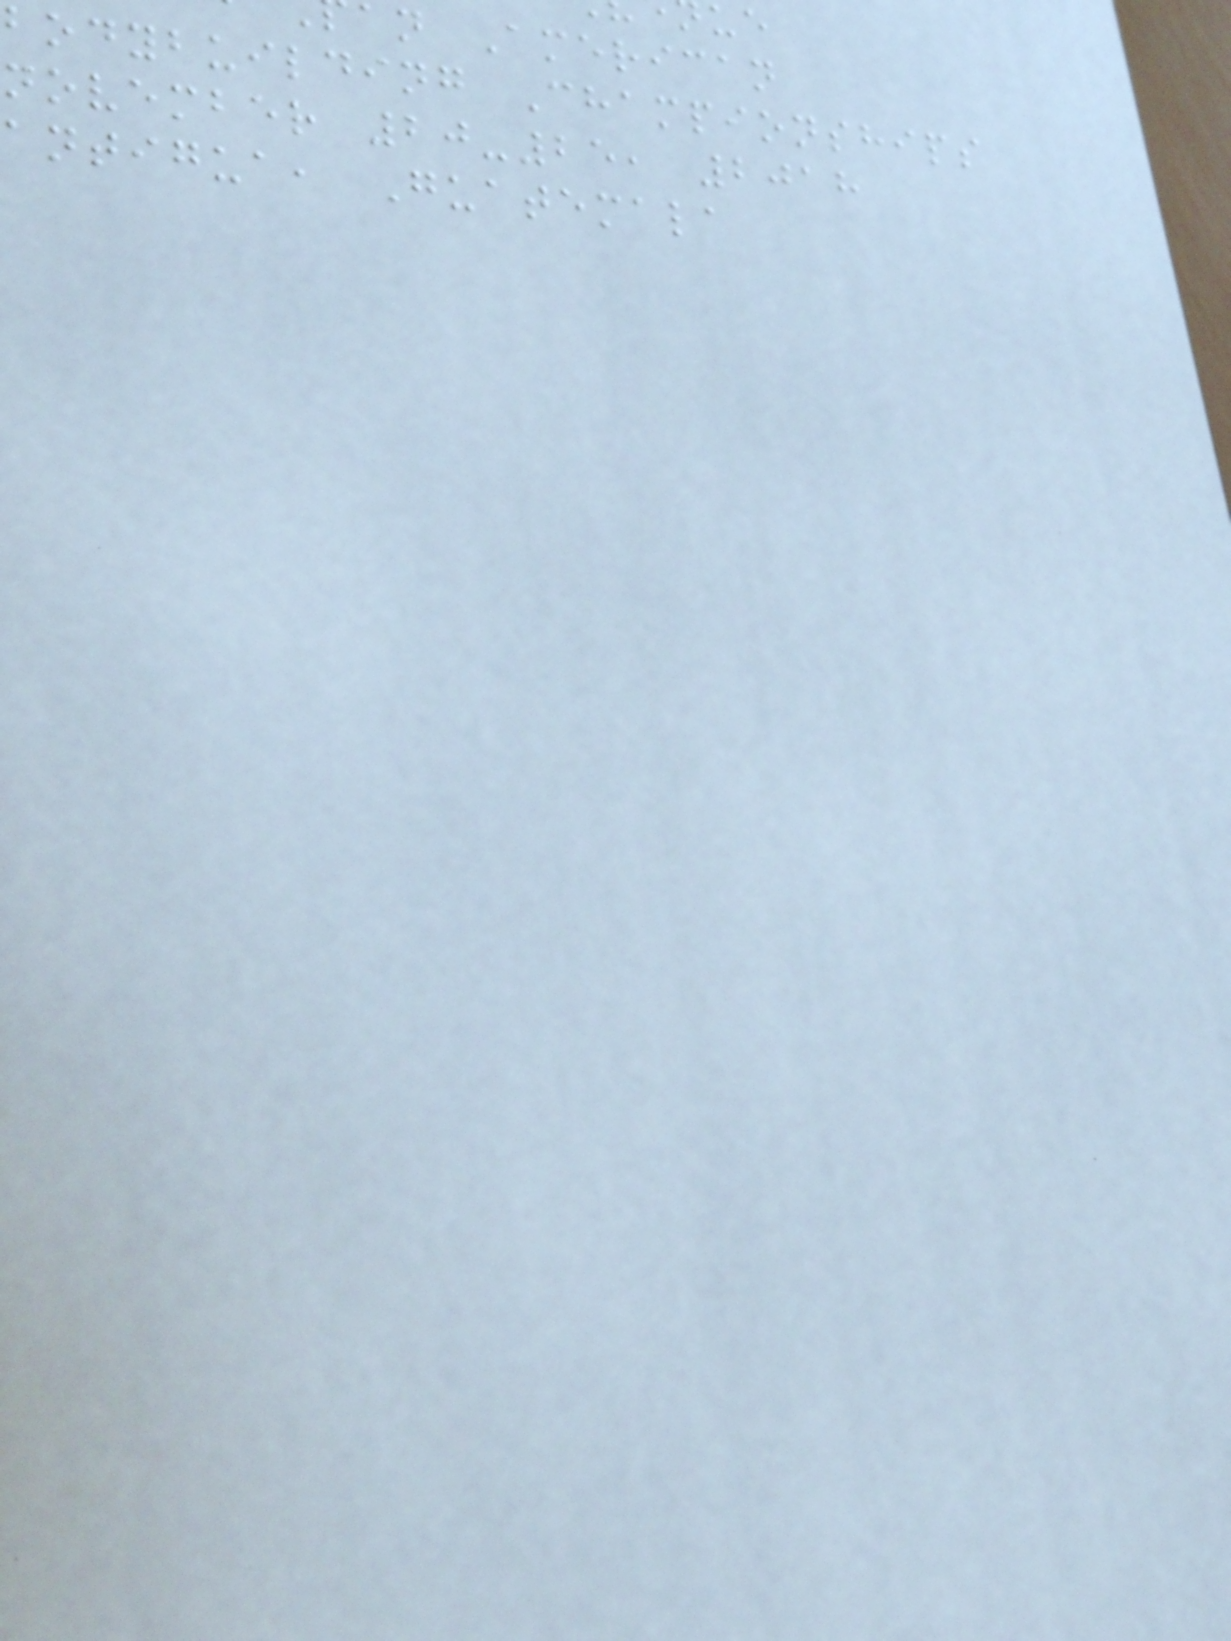an American
bodybuilding Championships
november 20-25, 2018
antigua, Guatemala
